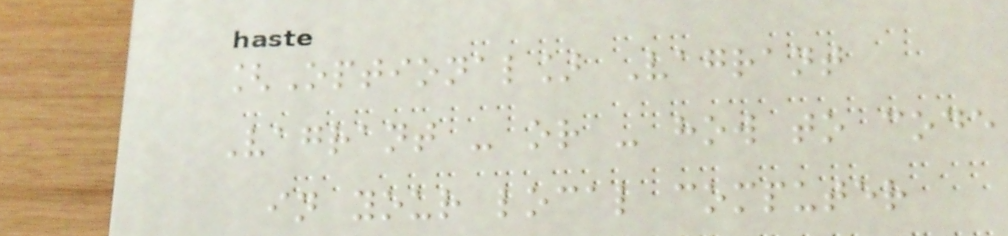[Optional] Vagrant
Vagrant - or - how to code
in your local computer
